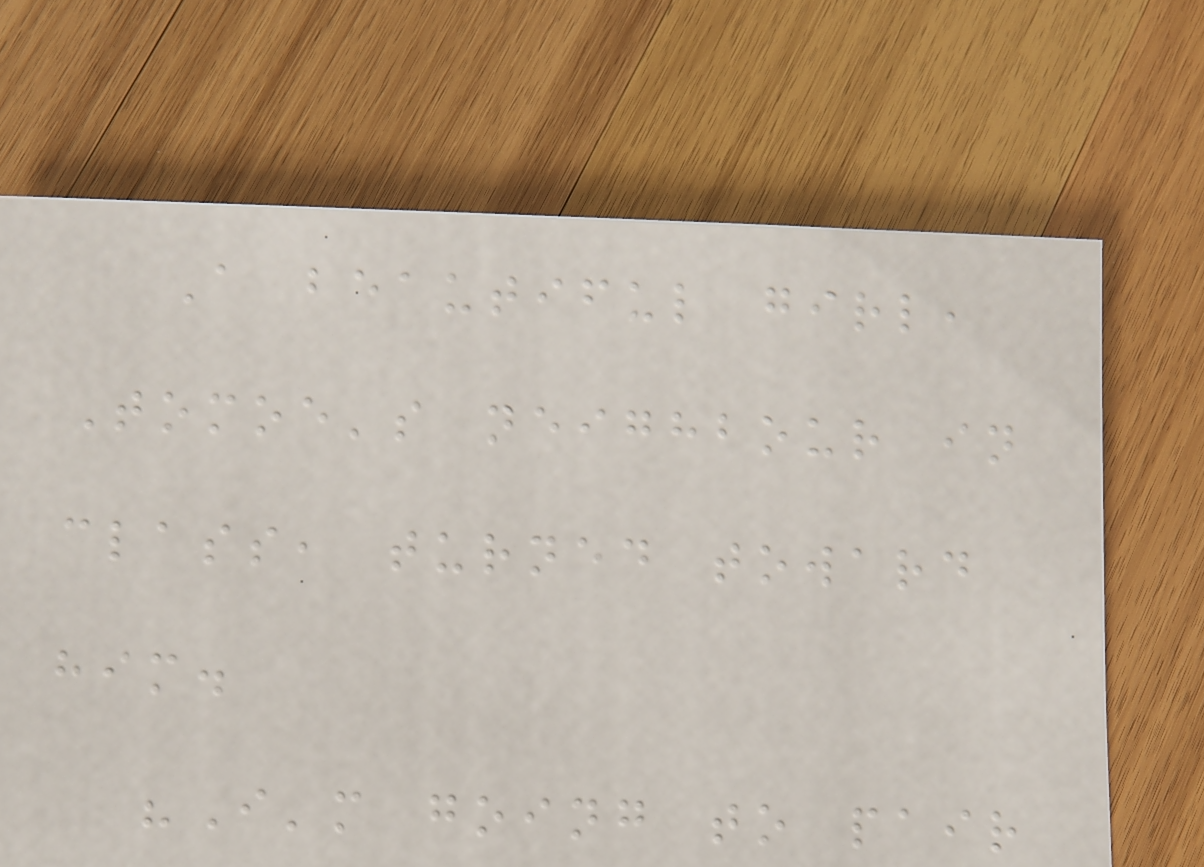A beautiful girl,
Tomoe's neighbour in
class, turned toward
him.
"I'm going to pair
